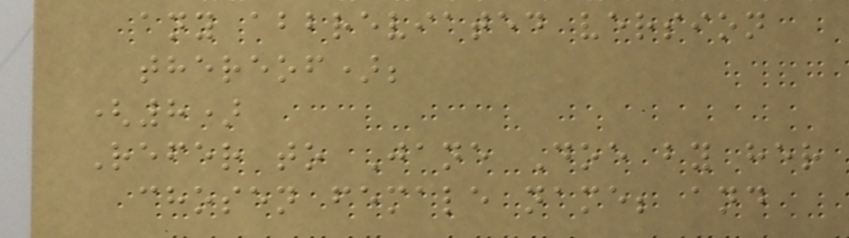any abbreviated version
thereof);
(8)
Refer to Jane Doe by her
chosen female name; and
